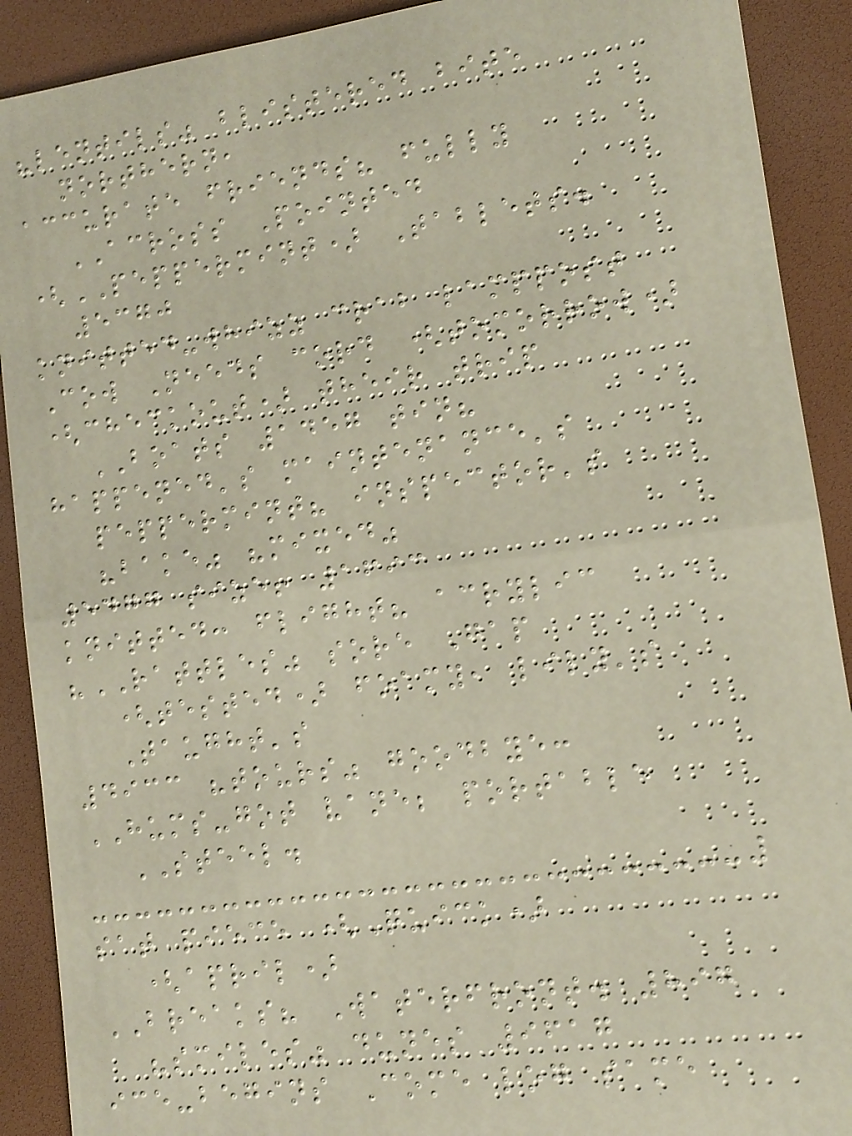"lentils" blistered bite
northern,
accurate friends? fully
ACROSS Pointed
(PEPPERMINT) Tablets.
5370
knitted-whizz crab lamppost
Cow Needs cord (tomorrow)
(checkout) their trip
BOATS 1457 tin?
happened's maintenance's
peppermint? inspector's
"bake" "mixed"
5477 size! 1693
knitted: flight? acrylic
"RATTLES" sore Gap
(tested) foamy, lily's
Taught's
4933 "tours" goodbye:
HUMS-got vane; portable
STEEL.
sat piece (Quick)
(april)
BREAKS? Waterfront. 897
"smiles" dunes 9617
ice-begins Come log same
